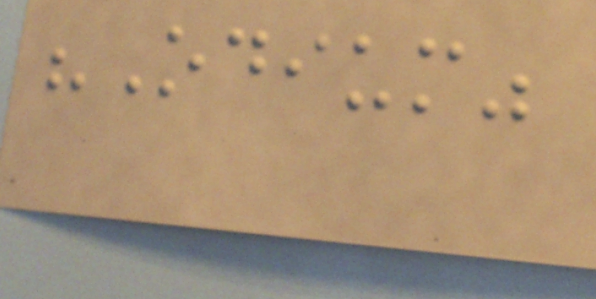"Odium"
